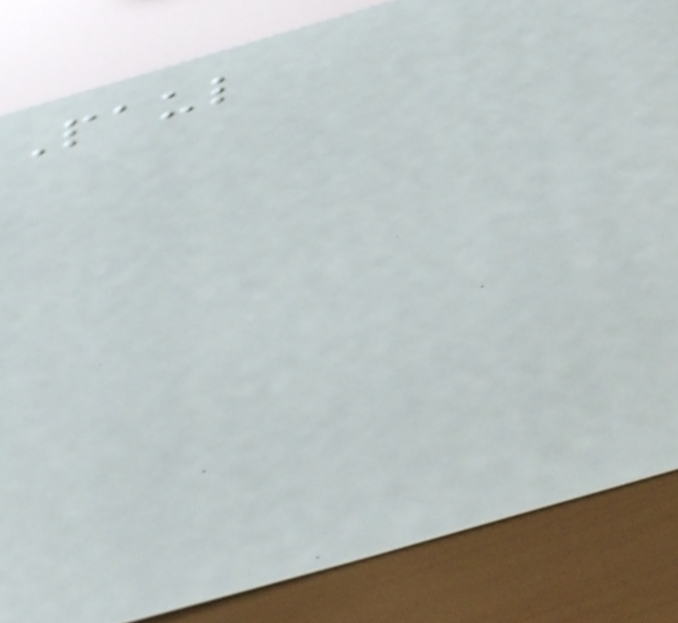Paul
